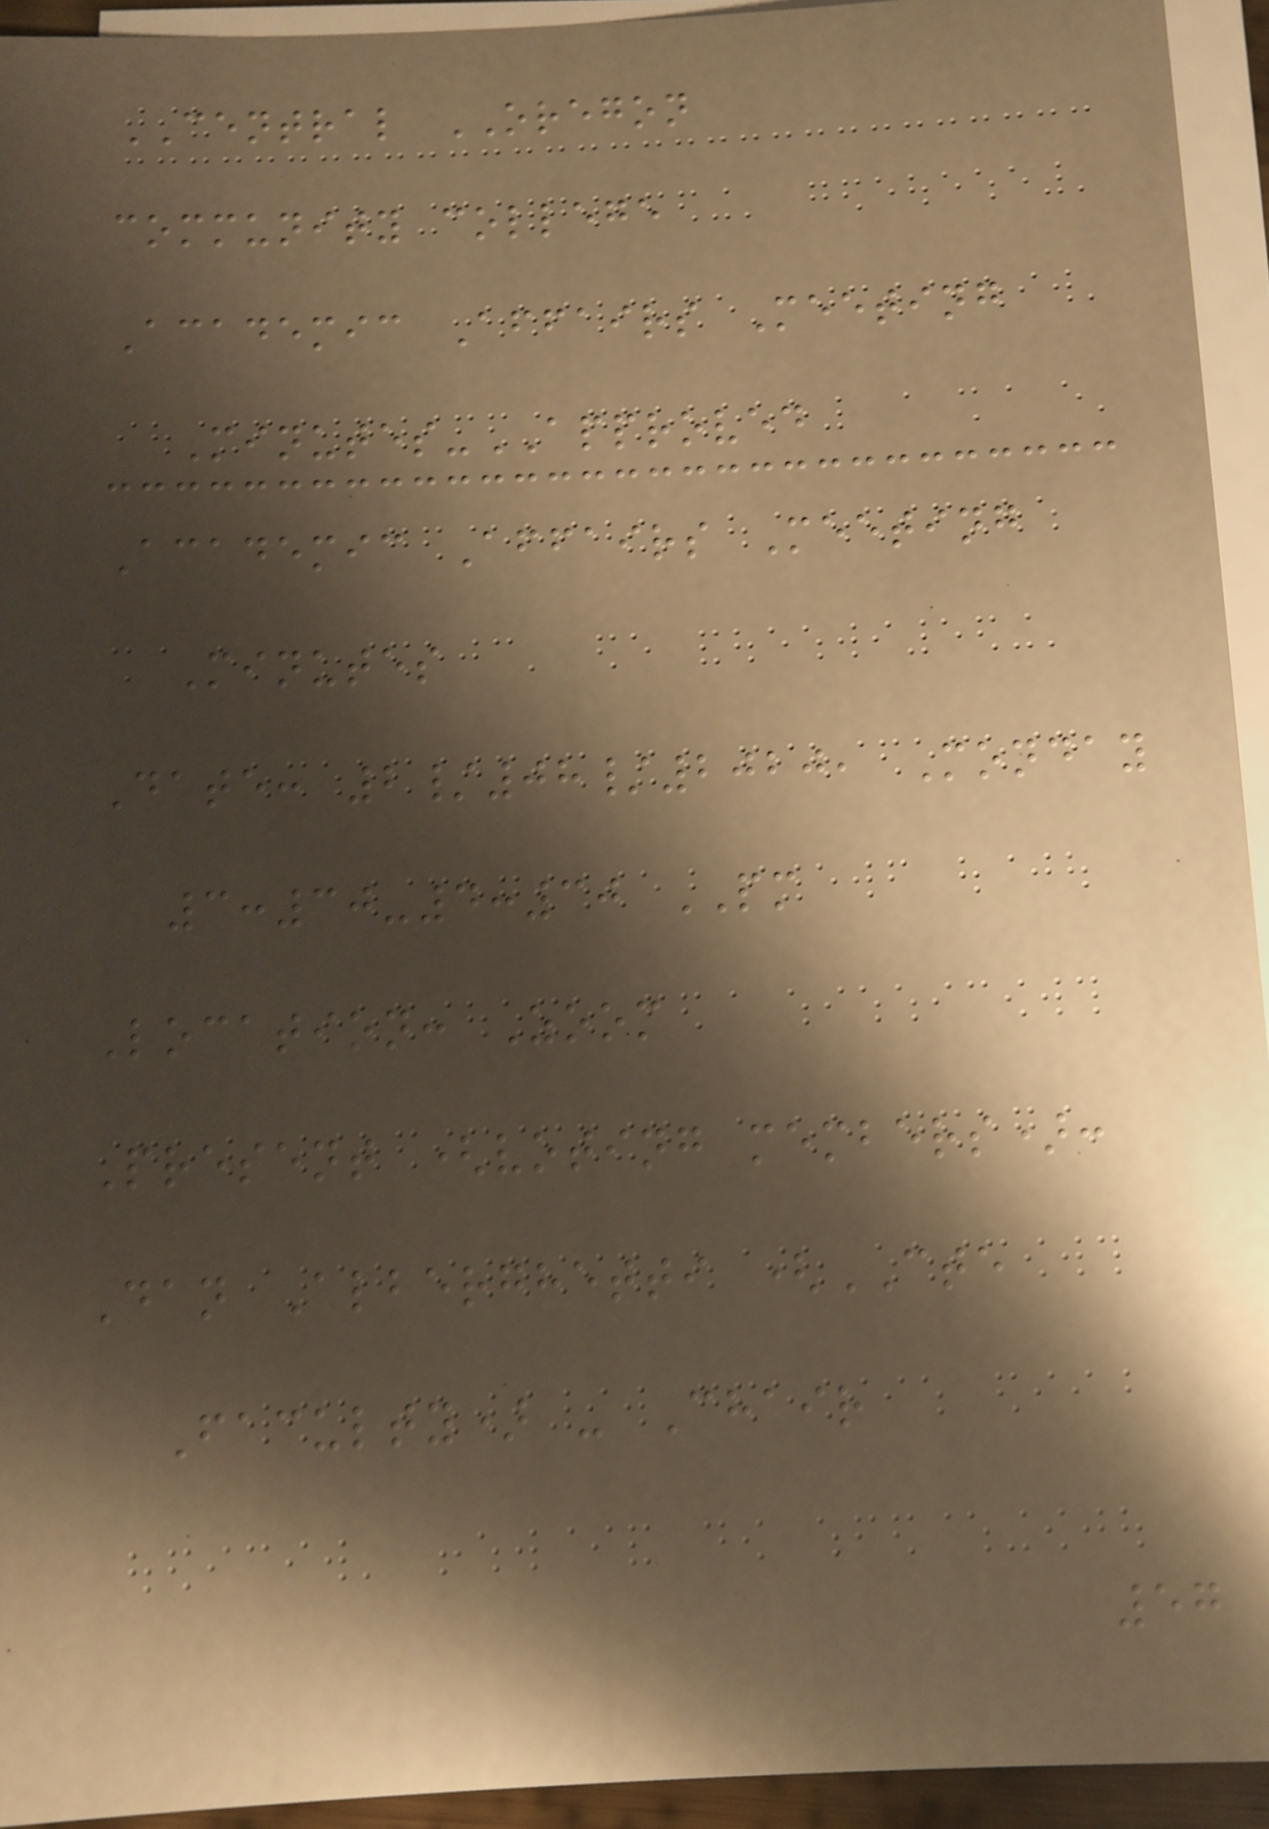CENTRAL OREGON
community college
Academic Affairs Meeting
Minutes-APPROVED
Academic Affairs Meeting
Minutes
Date: 2/08/2020, Monday
3:30-4:30 PM
Location: Zoom
Present (voting members):
Dan Alberghetti (CTE
Faculty) - Chair
57
